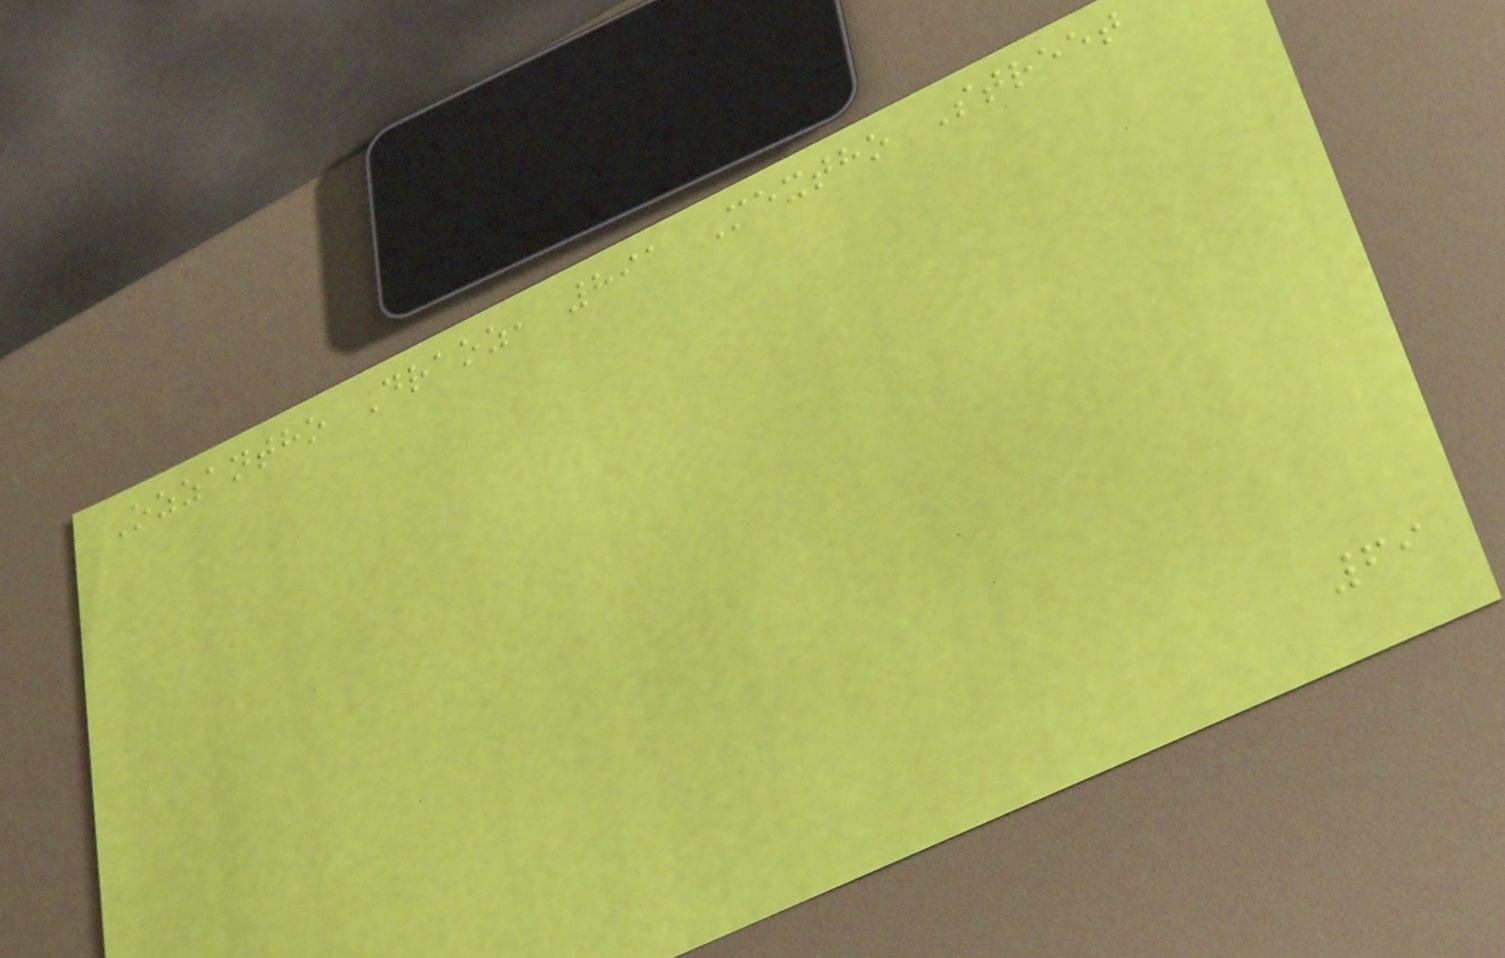Ozzantho Draoz, 891 Mextho Street
69
